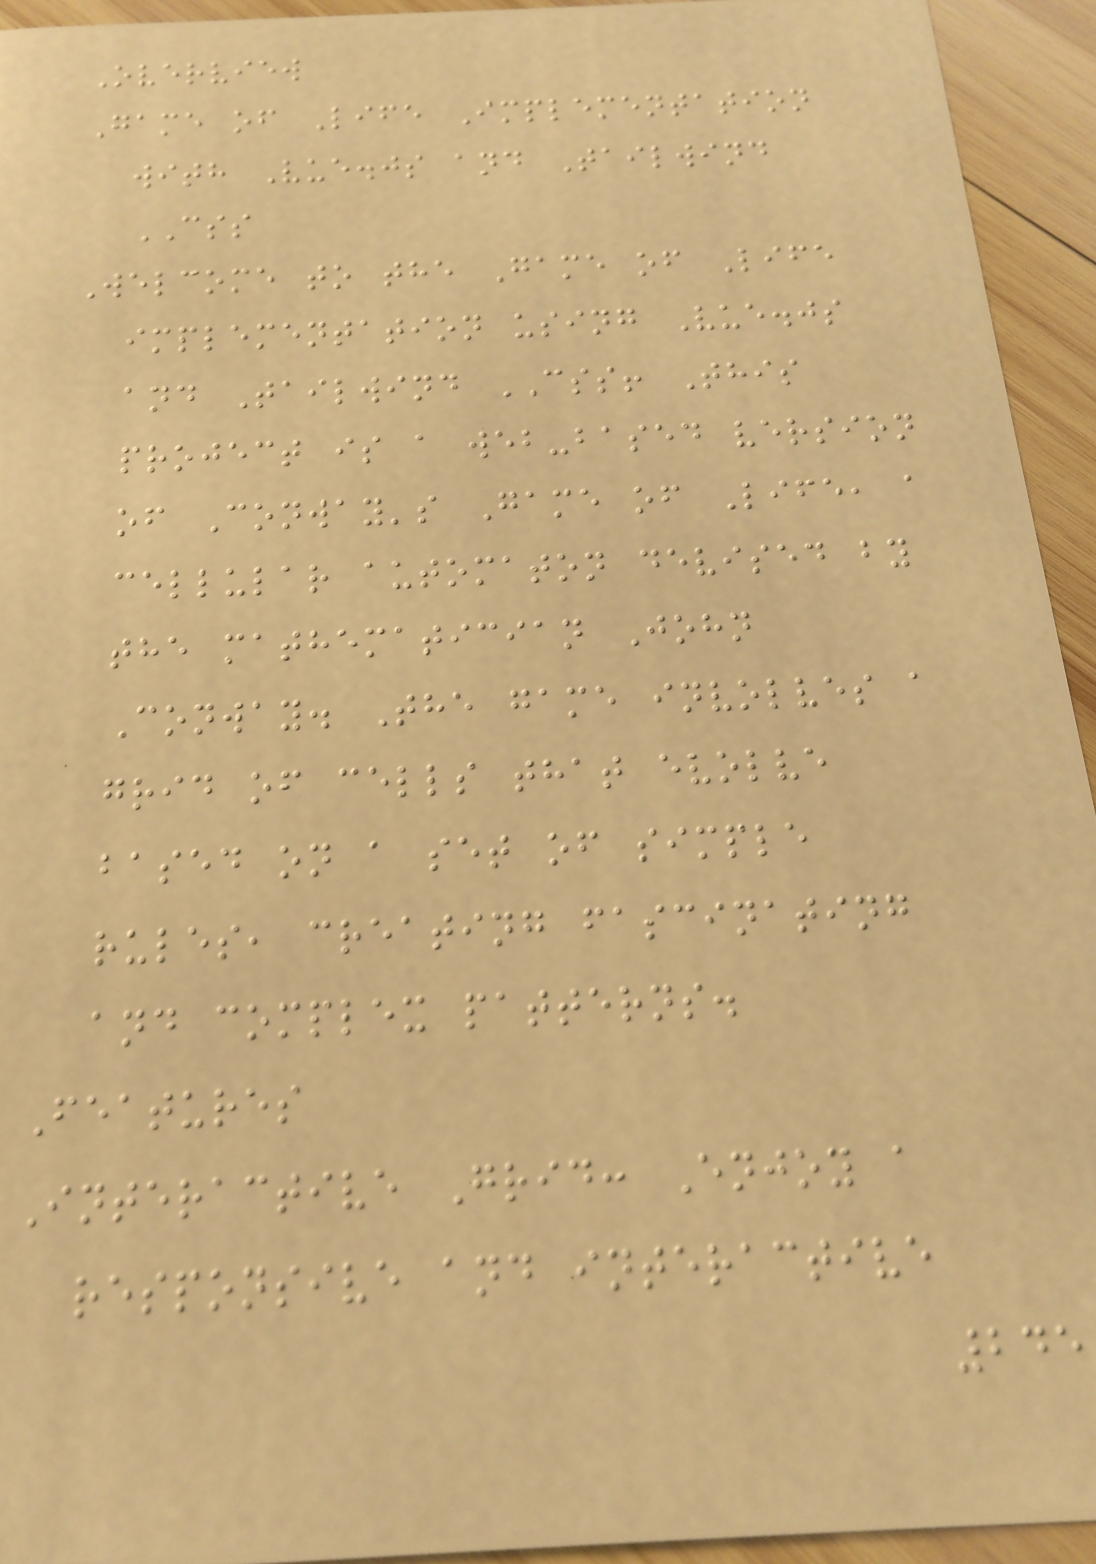Overview
Game of Life Implementation
with Vue.js and Tailwind
CSS
Welcome to the Game of Life
implementation using Vue.js
and Tailwind CSS! This
project is a web-based version
of Conway's Game of Life, a
cellular automaton devised by
the mathematician John
Conway. The game involves a
grid of cells that evolve
based on a set of simple
rules, creating fascinating
and complex patterns.
Features
Interactive Grid: Enjoy a
responsive and interactive
245
